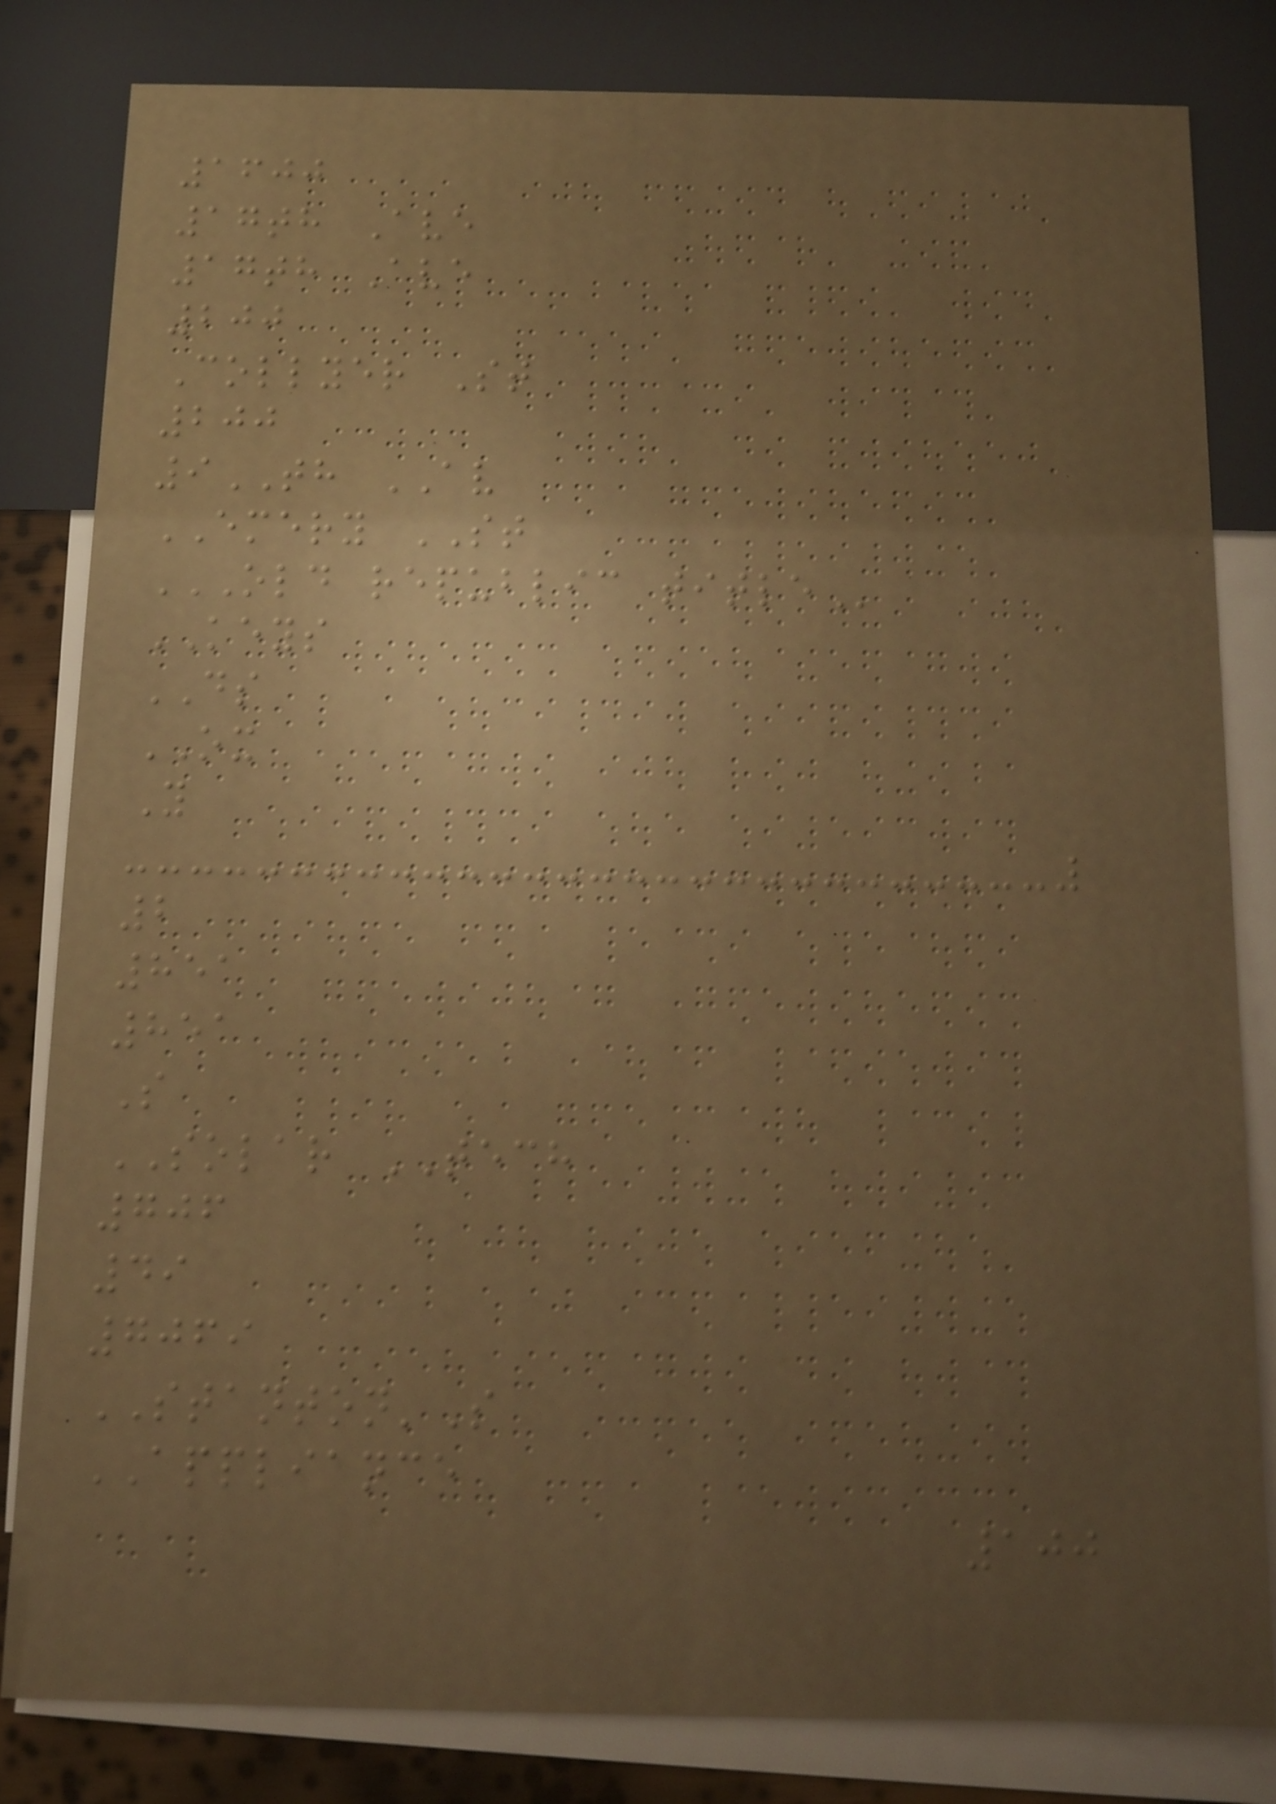1600
17th Ave
17th Ave
200
Collyer St
200
9TH AV
EMERY ST
OLD REPUBLIC TITLE
KEYS
DS
OX
Y
2
851
851
S
SOLAR TECH
706
49
7069
STANTON'S
APPLIANCE
100
